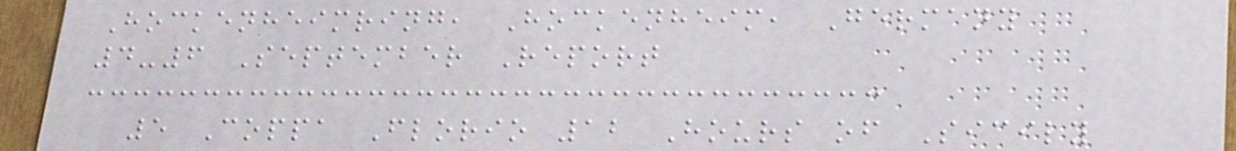Hockenheimring, Hockenheim, Germany
4-6 September Report
5 Coppa Florio 12 Hours of Sicily
